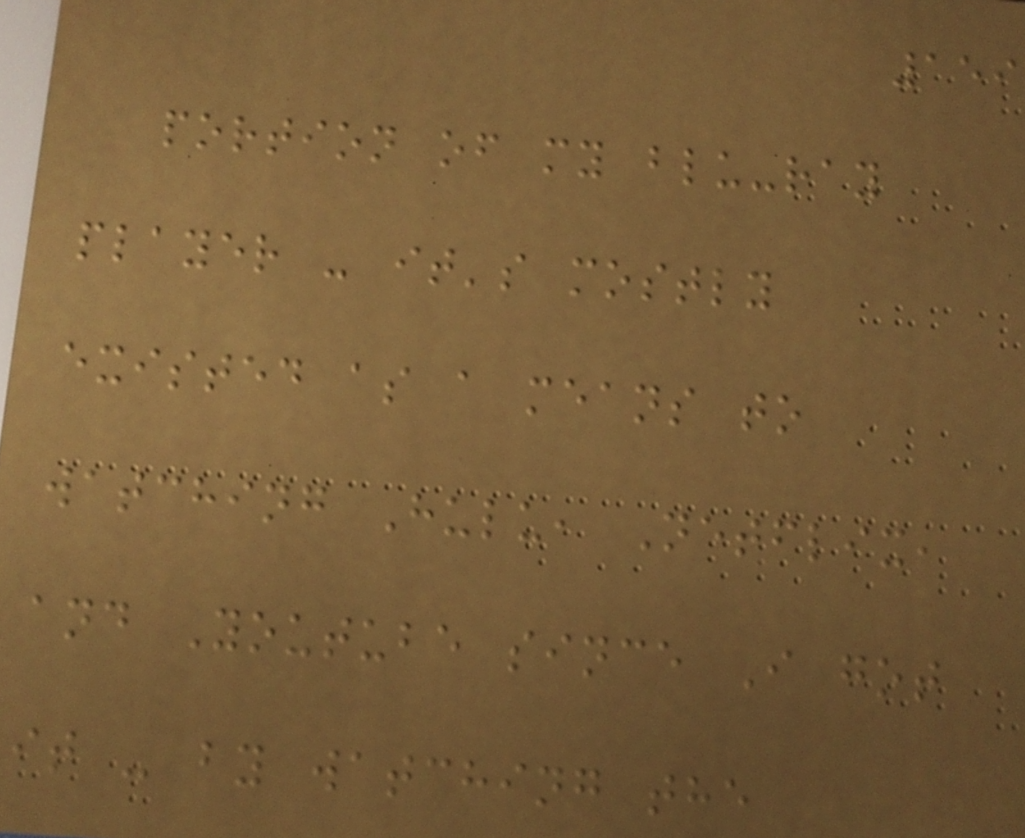159
portion of my blu-ray
player - it's mostly
existed as a means to
watching Hulu, Netflix,
and Youtube since I got
it - by watching the
